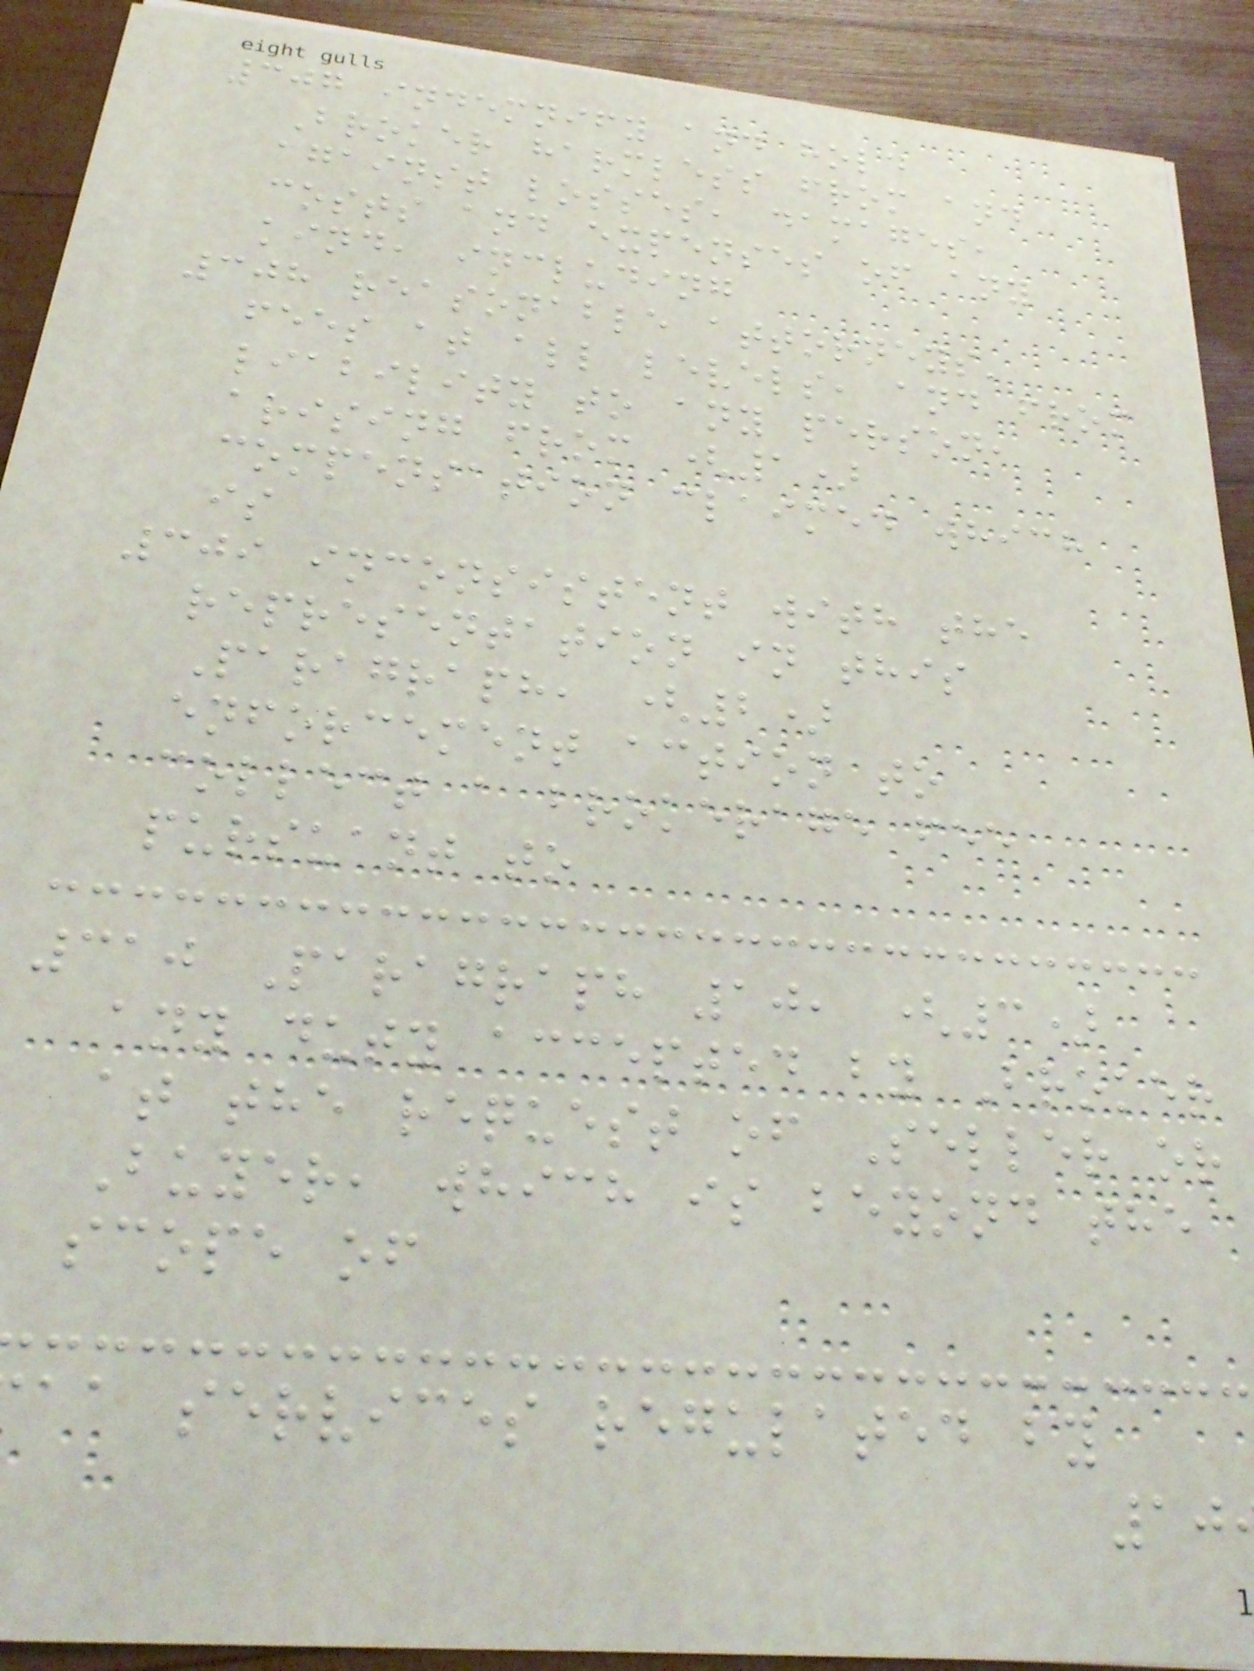307 indemnify and hold
Broker harmless from and
against losses, damages,
costs and expenses of any
kind, including
308 reasonable attorneys'
fees at all levels, and from
liability to any person,
arising from (1)
compensation claimed which
is
309 inconsistent with the
representation in this
Paragraph, (2)
enforcement action to
collect a brokerage fee
pursuant to
310 Paragraph 10, (3)
any duty accepted by Broker
at the request of Seller or
Buyer, which is beyond the
scope of
aa services regulated by
